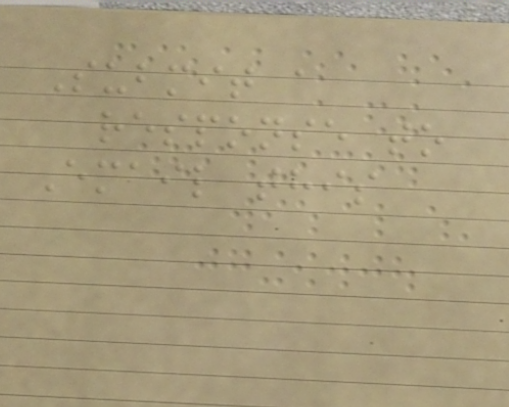Submit a
response to
Email this
